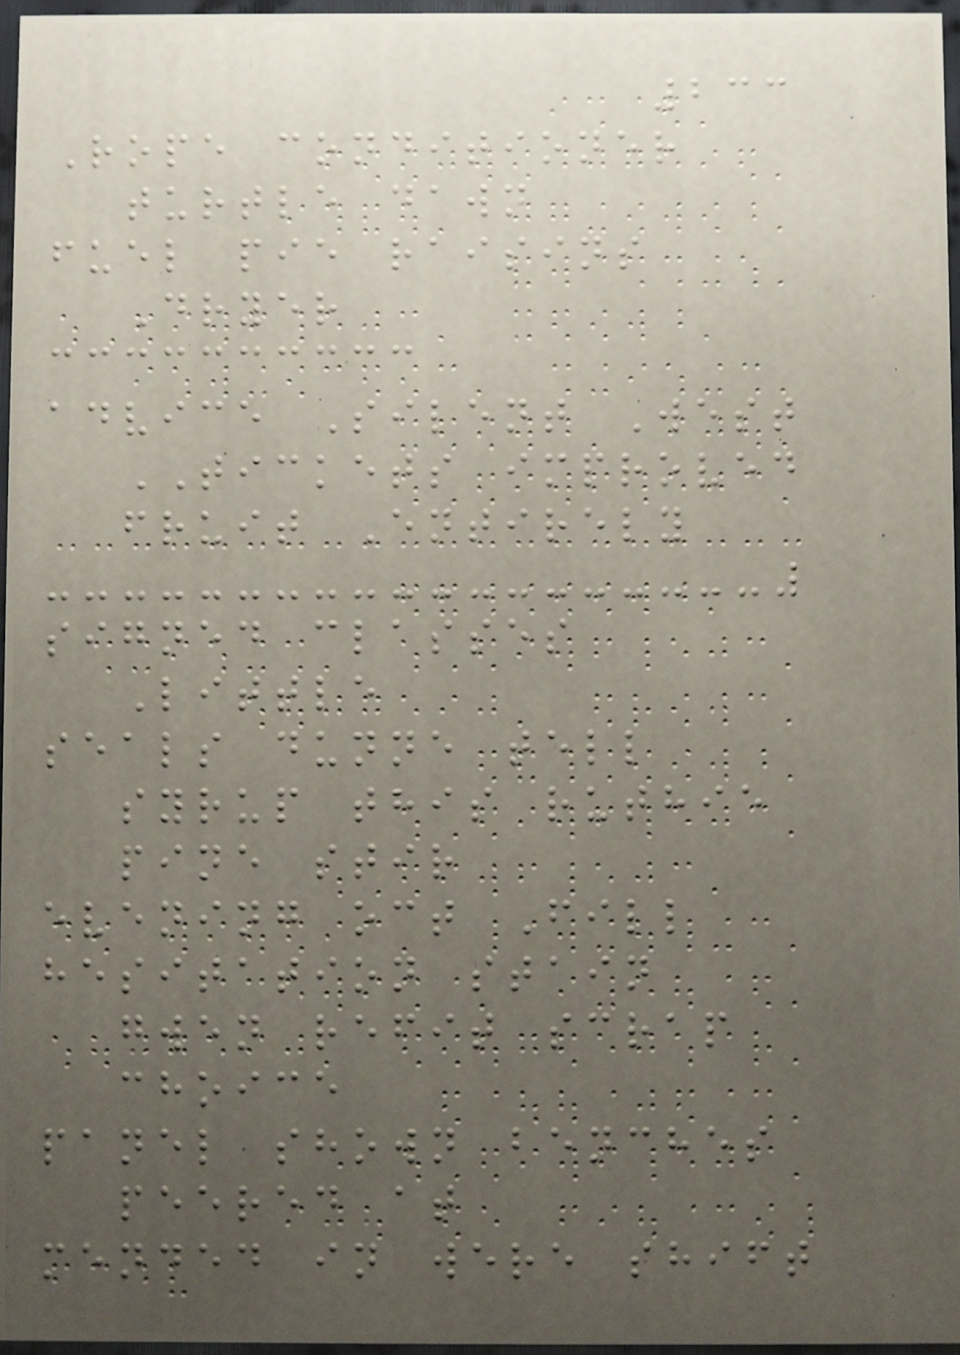233
Rope conditioner
turtle dawn
fuel pie raisins
Dryer
advice Silent West
TICKETS improved
fruit Entirely
signed classes
Little
seals dunne tell
syrup this ruthie
pine stir
evening oct Fill
hesitation stain
gwen refit scrap
choice
panel shown benches
peered at
mended in were shift
